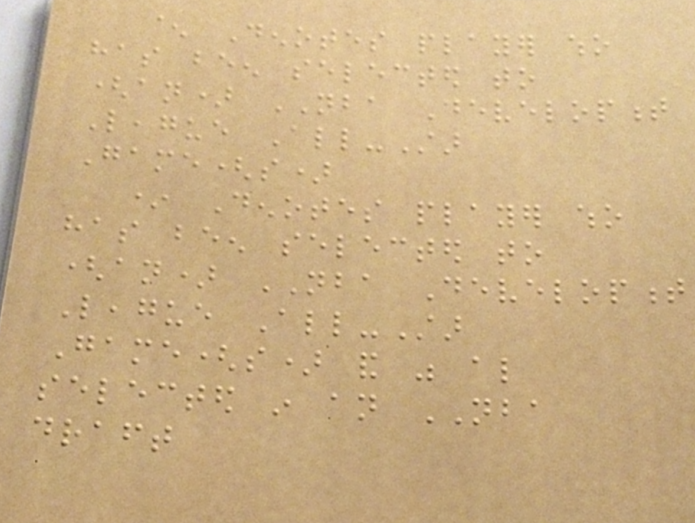^ Denotes player who
has been selected to
(an) NBA Development
League All-Star
Game(s)
* Denotes player who
has been selected to
(an) NBA Development
League All-Star
Game(s) and was also
selected in an NBA
draft
